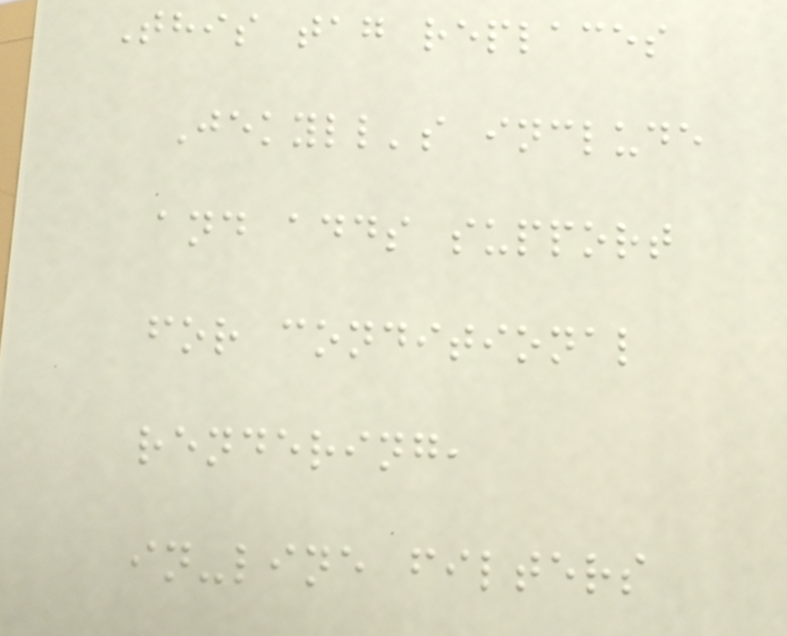This tag replaces
Jekyll's include
and adds support
for conditional
rendering,
in-line filters
